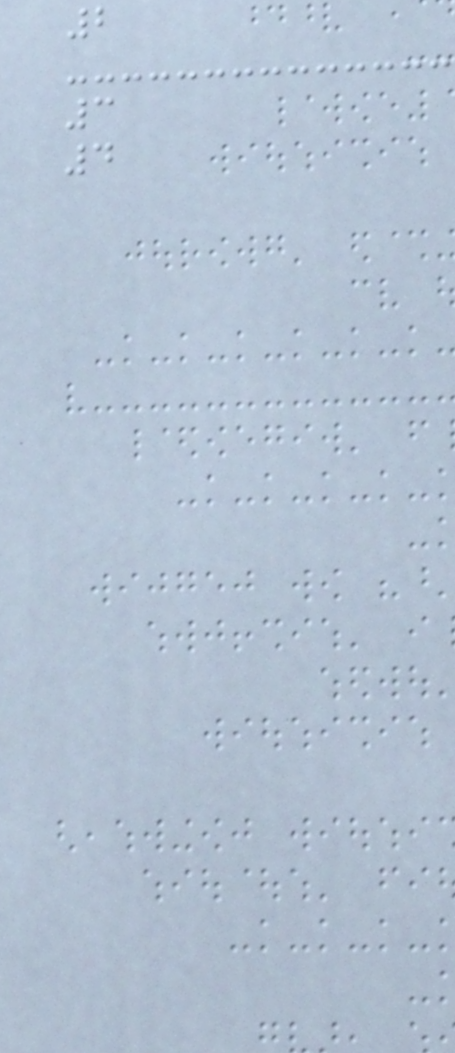2
3
4
